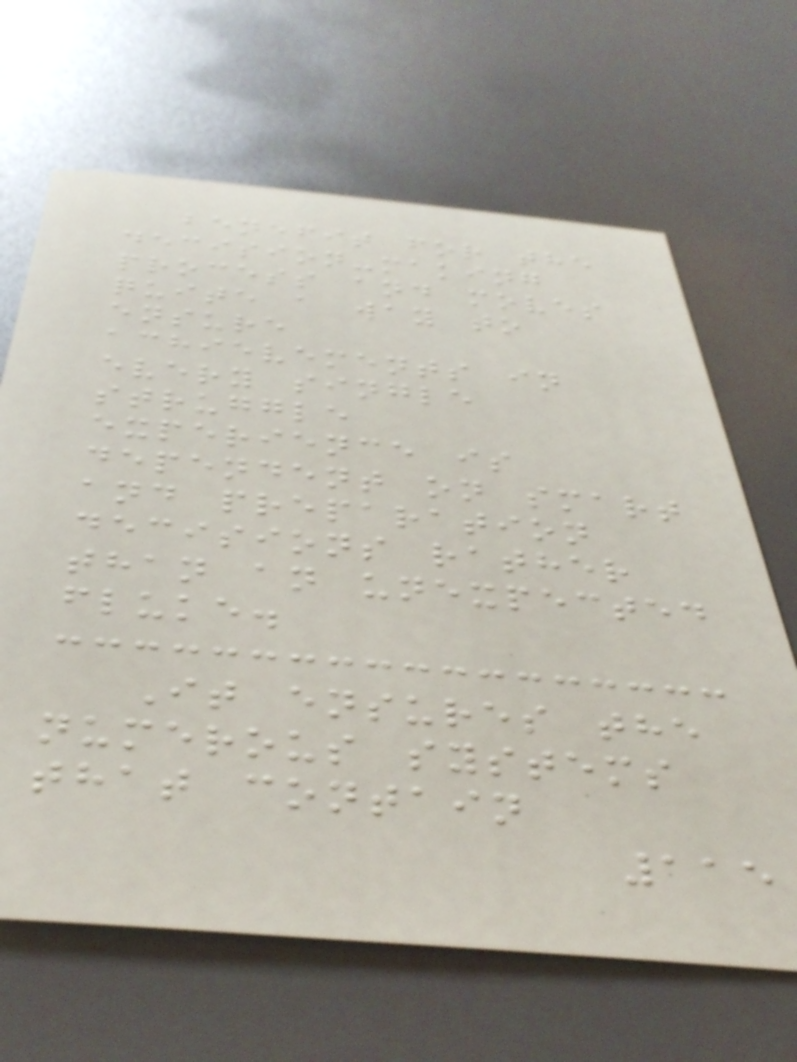benefit for the
decision-making
process and moves
quite a way to
ensure
achievements in
every single
struggle
experience is
dependent on smart
and preparation
decisions rather
than an unexpected
fluke.
It ensures the
numerous systems
that contain
115
